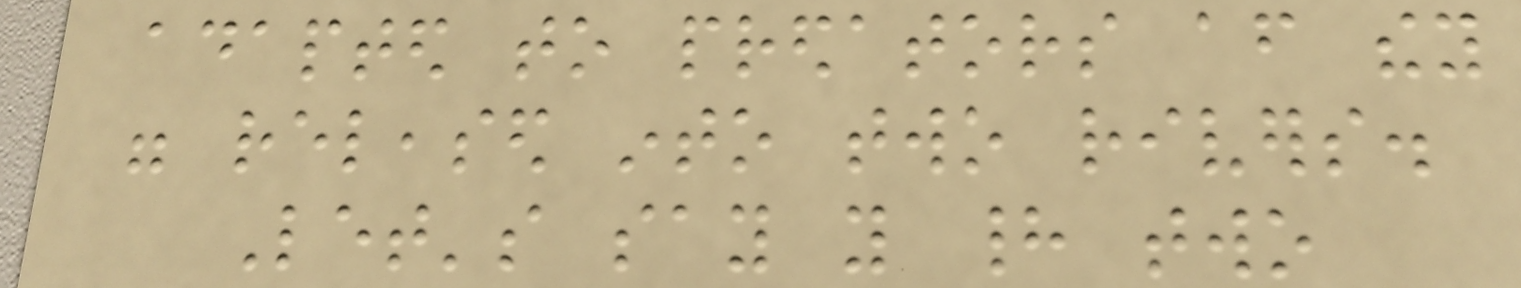adapted to predators after they
were released into two rivers.
Let's say you had two
